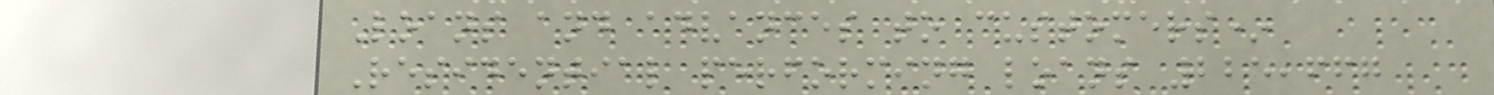Loans and advances to customers*
Residential performing loans 225,667
